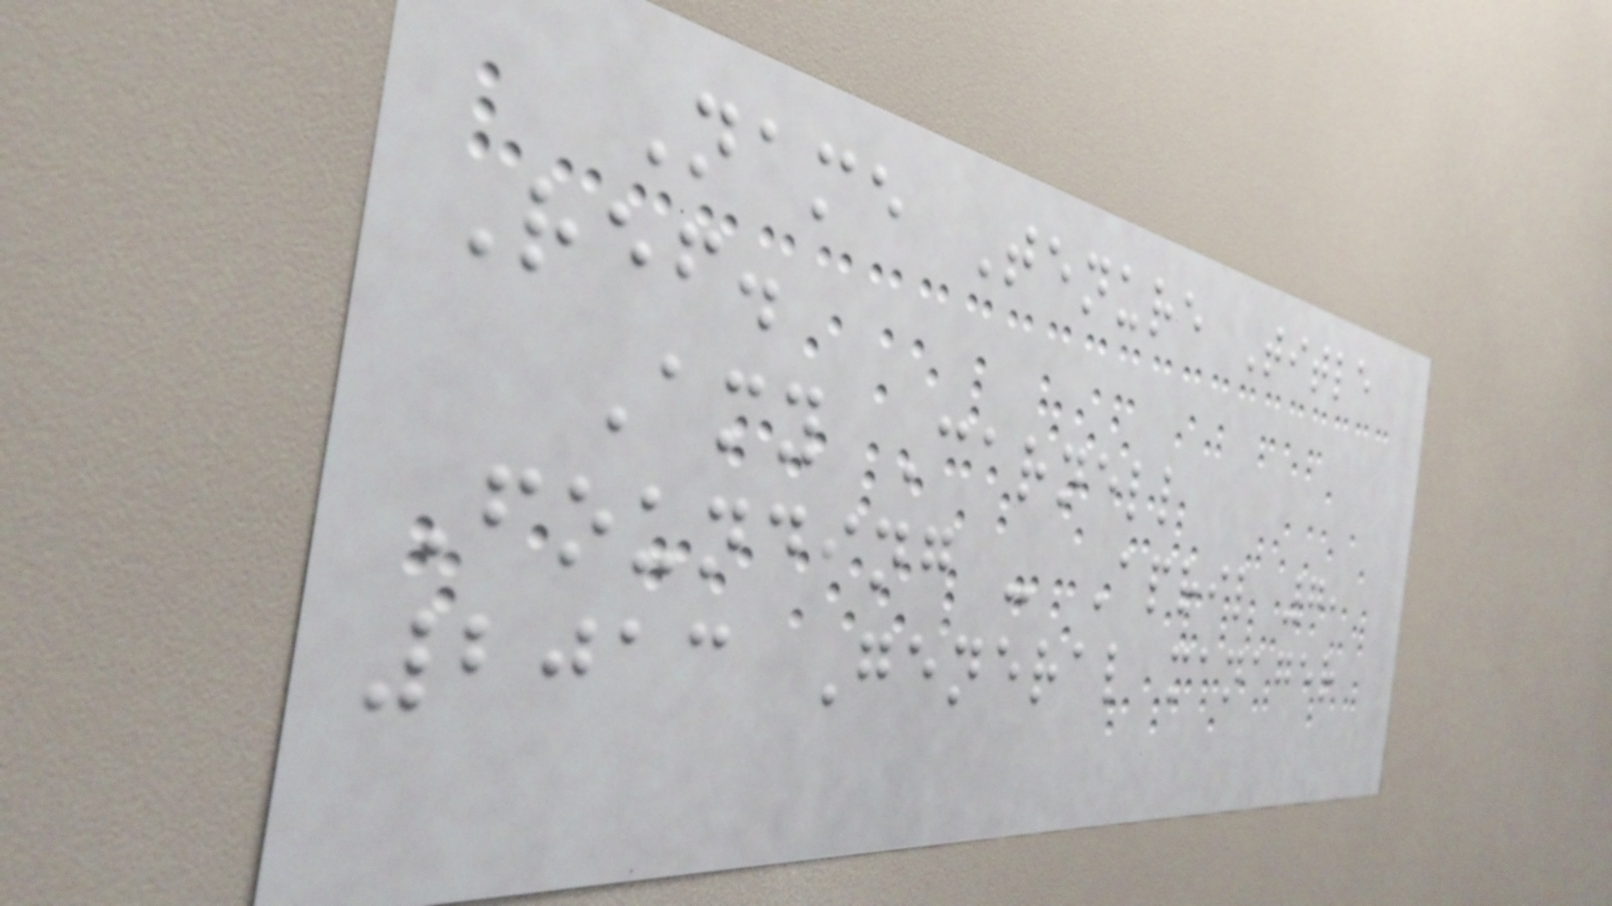Name Tenure Title
Ref.
Amy Carnell
Founding - April 7,
2013 General manager
